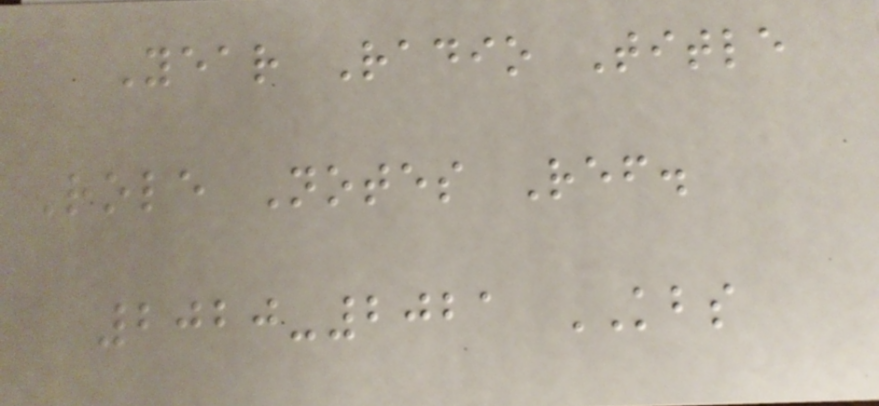Year Radio Title
Role Notes Ref.
2020-2021 KBS
